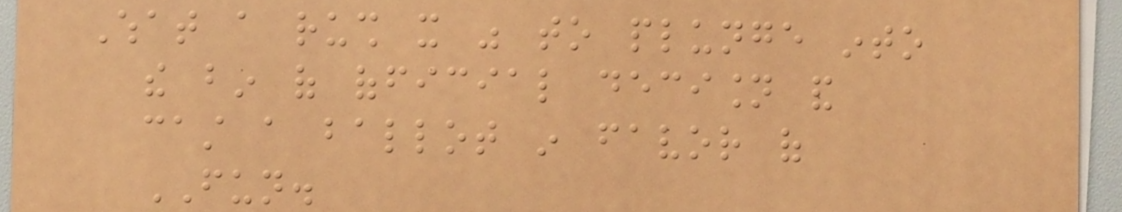What a rush it was to plunge into
the bin of official decision and
cast a ballot in favor of
FUN.
